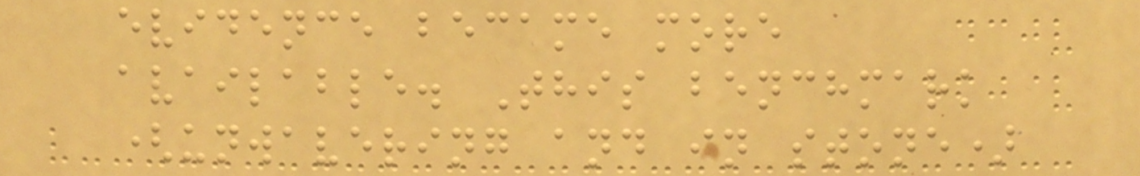evidence became more
available. This benchmark
(unwavering and in stone)
